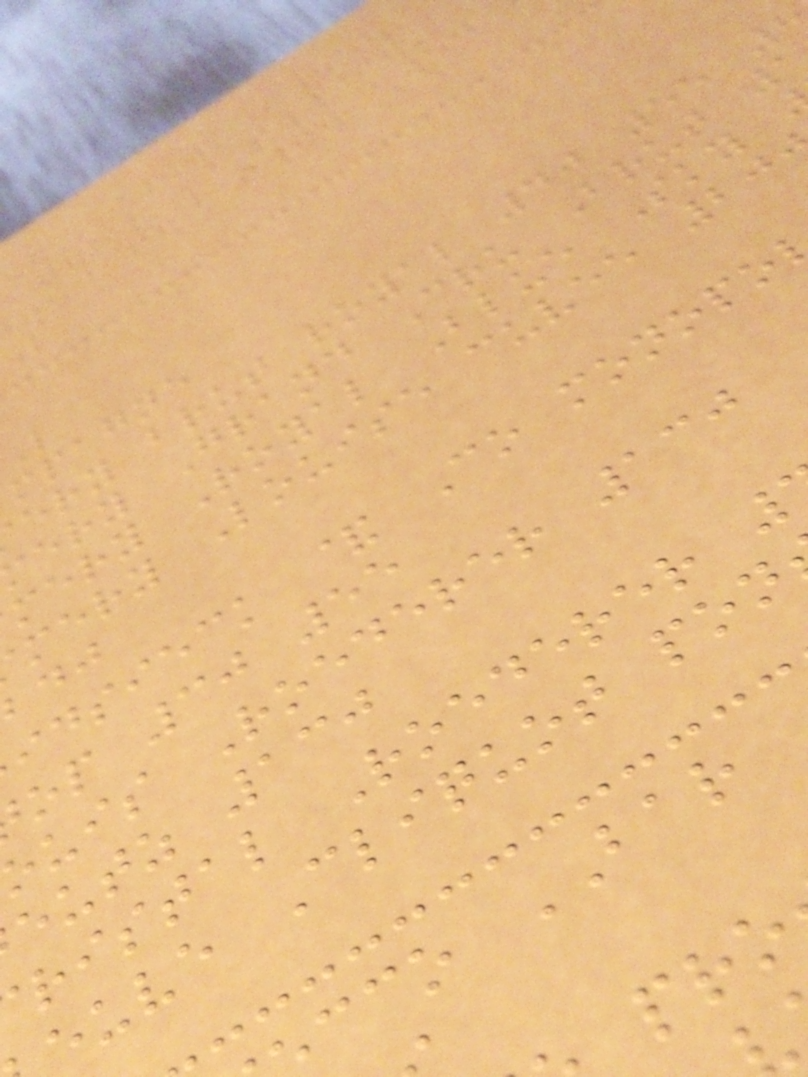mpagne
ery brut royal 40 55
ery Grand Cru Brut
mery Royal Blue Sky
mery Louise cuvee 20
idsieck & Co monopo
op 30 55
uis Roederer 130
eutz 130
ristal Roederer
euve Cliquot pon
cco BAR
